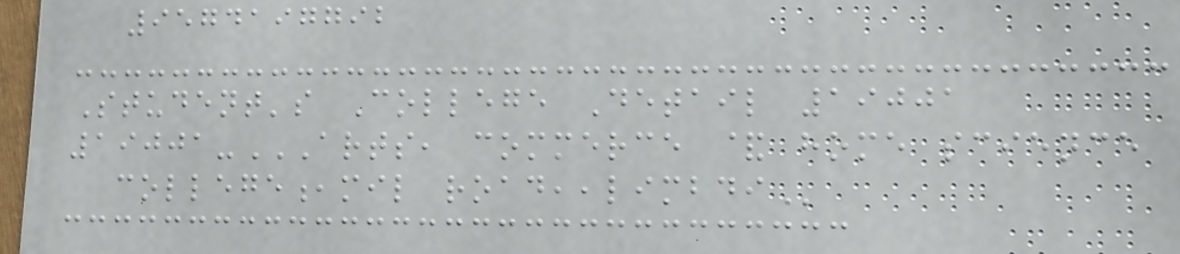9574197792
Student's College Detail 19001
19001-ARTS, COMMERCE & HOME SCIENCE
COLLEGE,MIL ROAD,,LIMBDI
